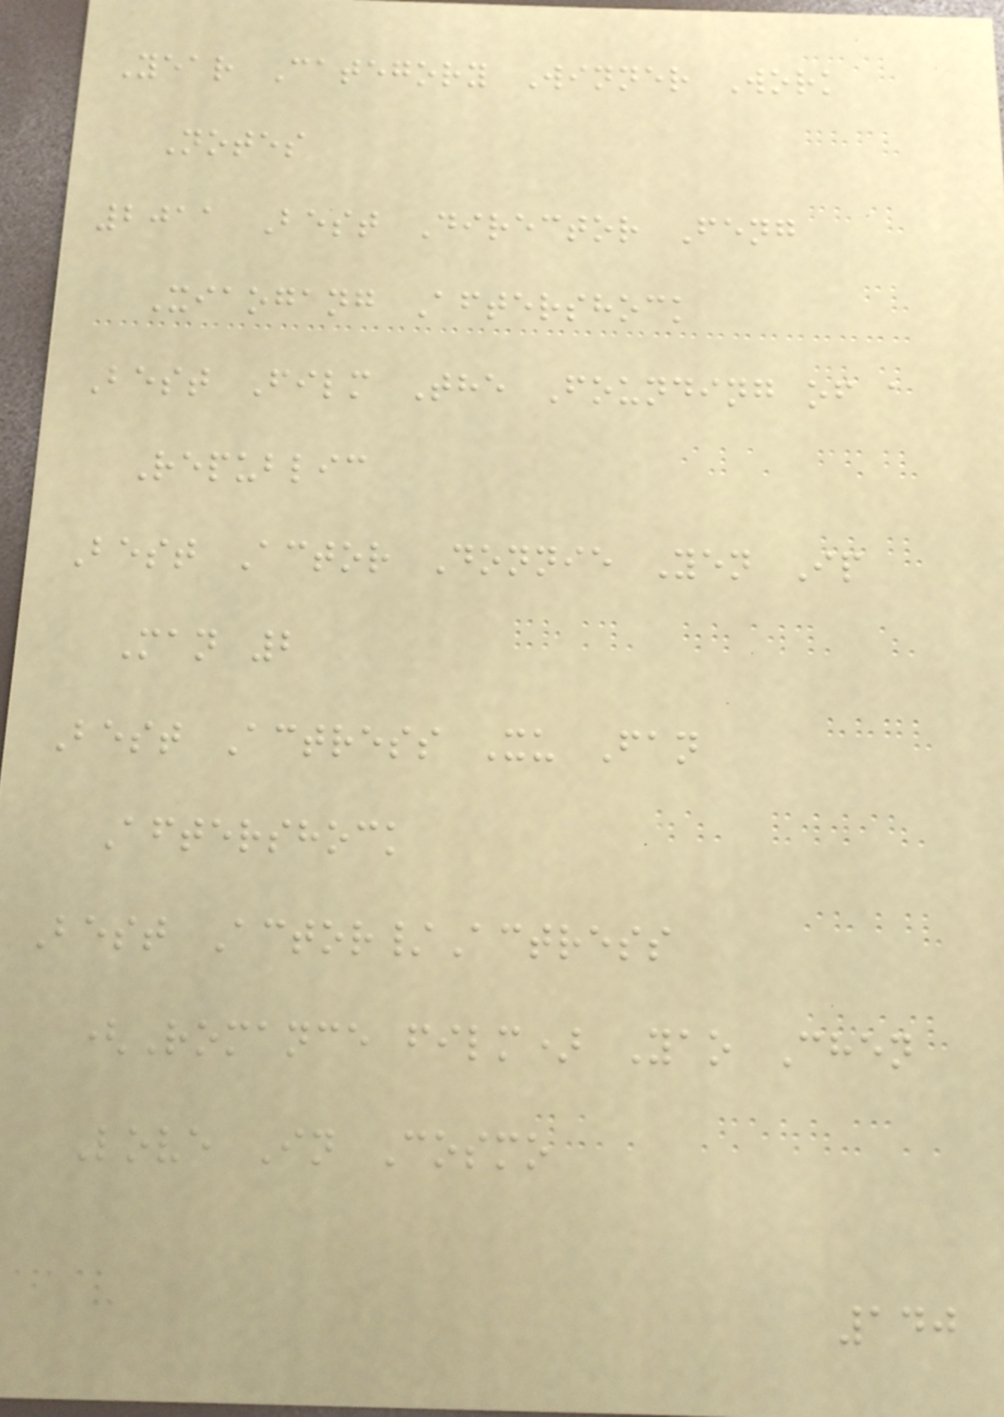Year Category Winner Work
Notes
2011 Best Director Feng
Xiaogang Aftershock
Best Film The Founding of a
Republic
Best Actor Donnie Yen Ip
Man 2
Best Actress Xu Fan
Aftershock
Best Actor/Actress
(Romance film) Yao Chen
Love In Cosmo
140
